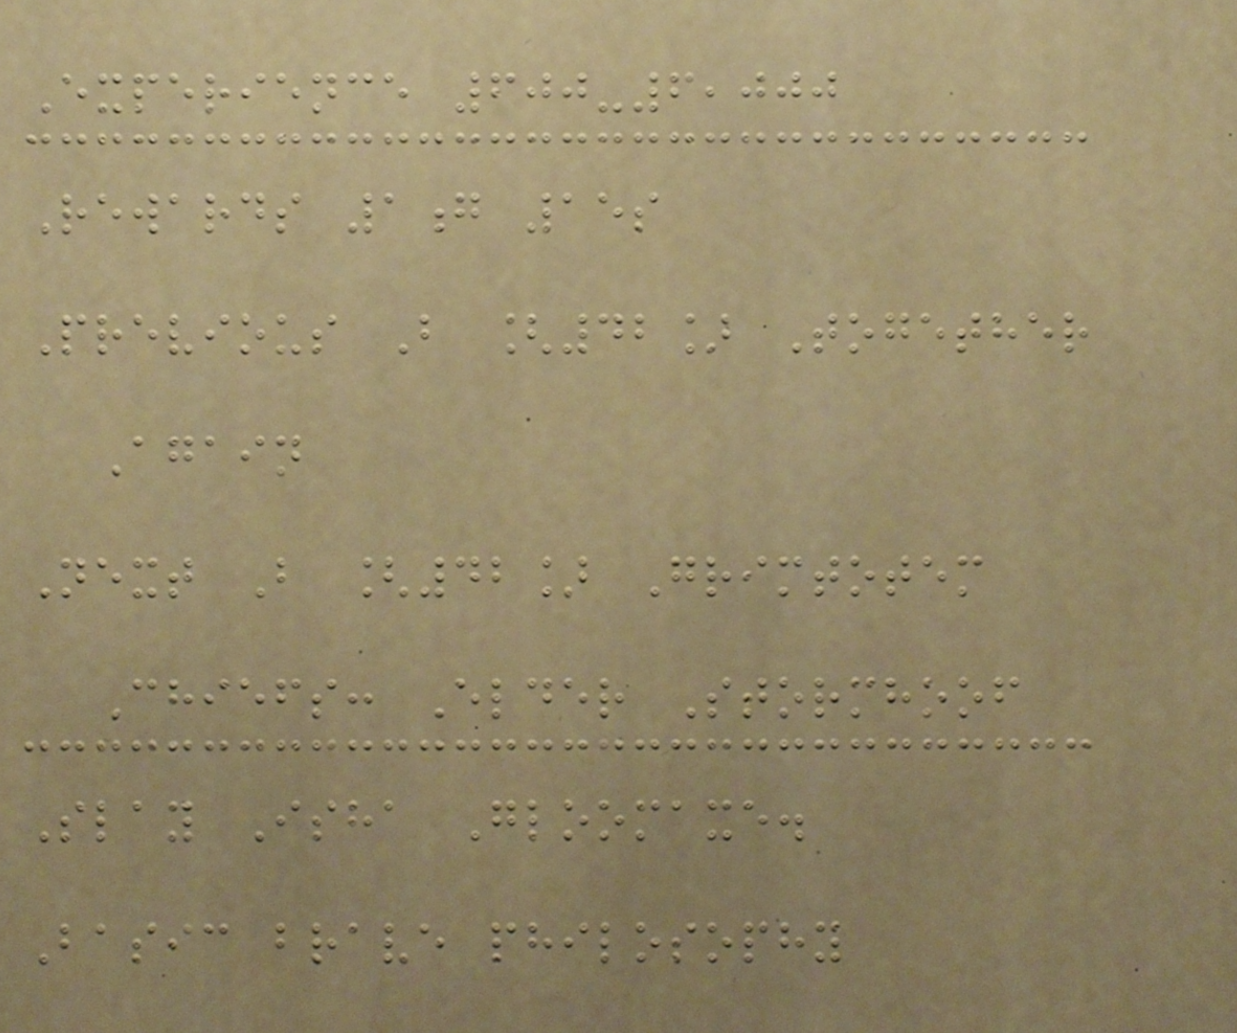Experience 600-6,000
Rewards 1g 15s
Previous B [42] Together
Again
Next B [42] Grimtotem
Chiefs: Elder Stormhoof
Slay Isha Gloomaxe.
Basic brave philosophy
